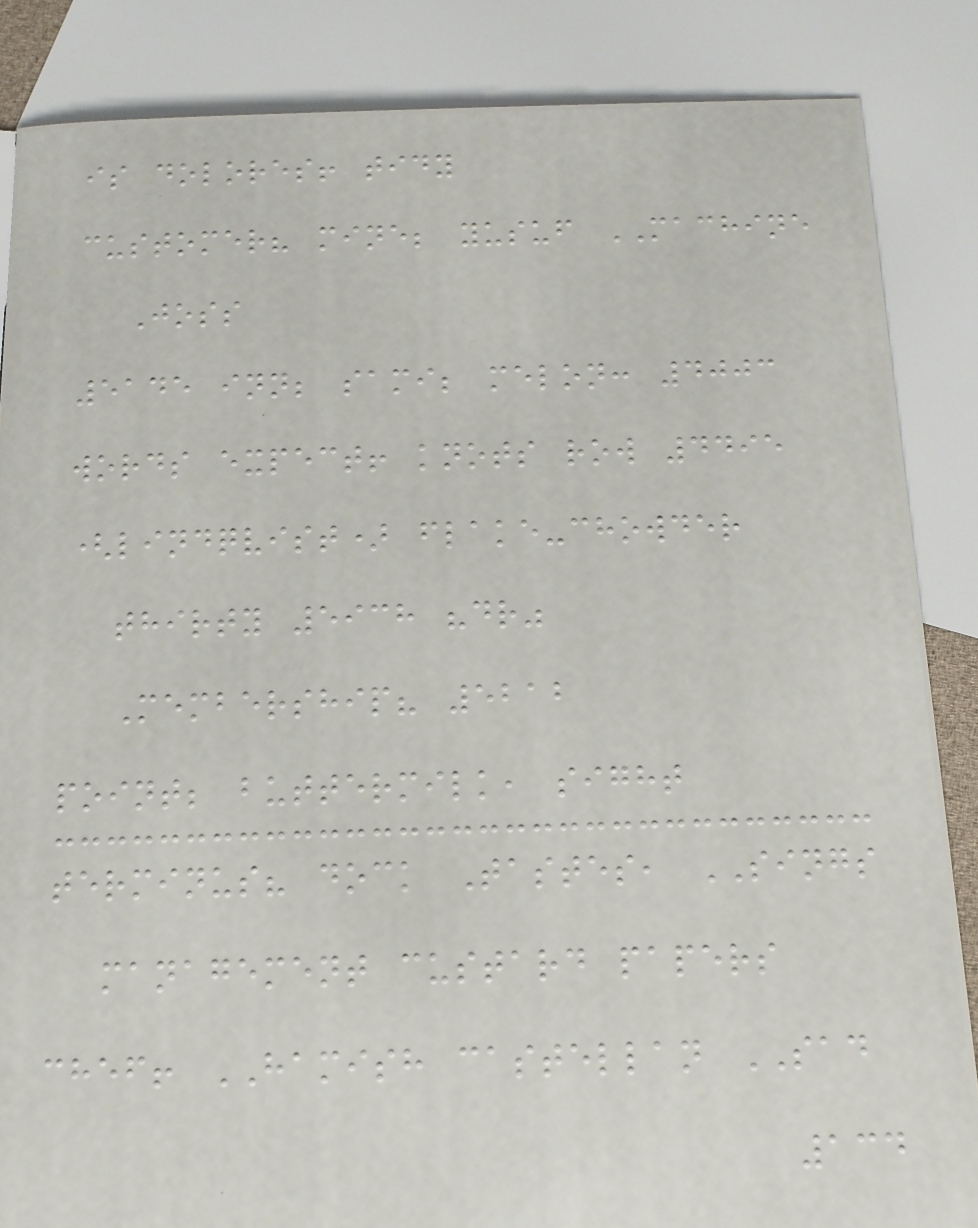is dolores! tidy
customer? mine; yusuf MACHINE
Joss
5145 inn; sami; melon: 4003
words expect! knots row 4495
(lindqvist) flake-chowder
thirty 5938 "dr"
Membership? 5212
point; buttermilk, sight
terminus? dock Tastes, SINGS
management custard papers
chef! HAMISH castellan SAD
134
